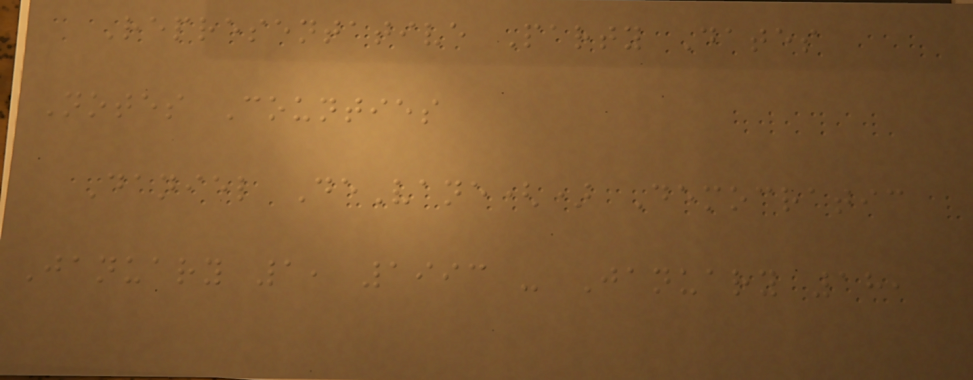Representative Party Dates
Notes Counties
Daniel DeVane() Democratic
January 1, 1993 - January 18,
